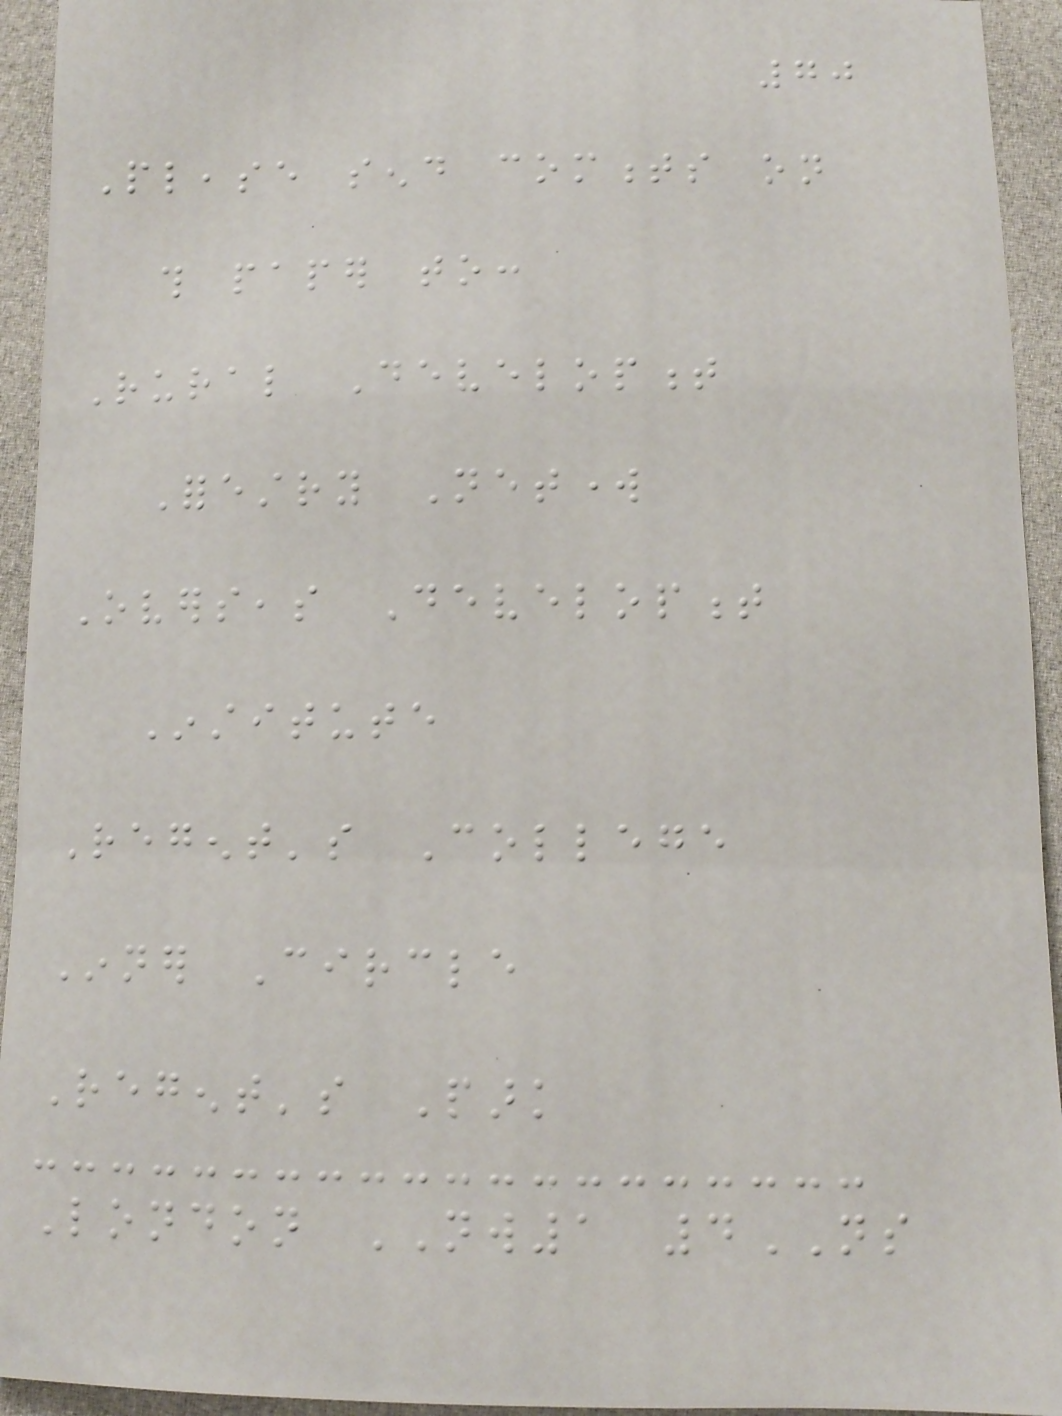70
Please send comments on
this paper to:
Rural Development
Forestry Network
Overseas Development
Institute
Regent's College
Inner Circle
Regent's Park
London NW1 4NS
